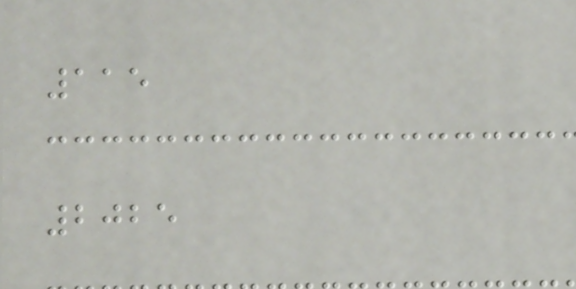115
2025
